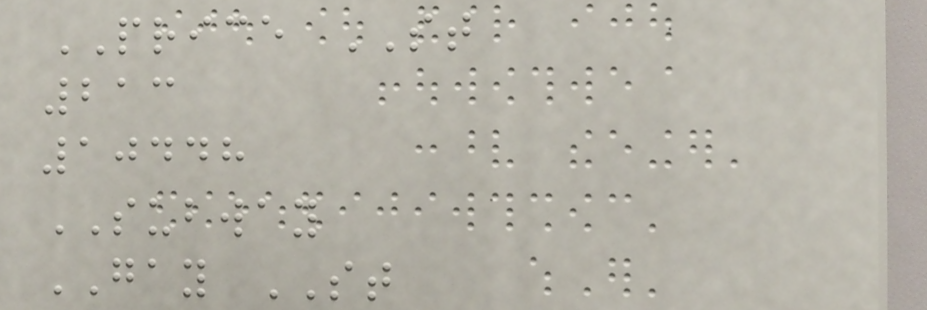PRICE ST
213
10448
SUBWAY
GAY ST
